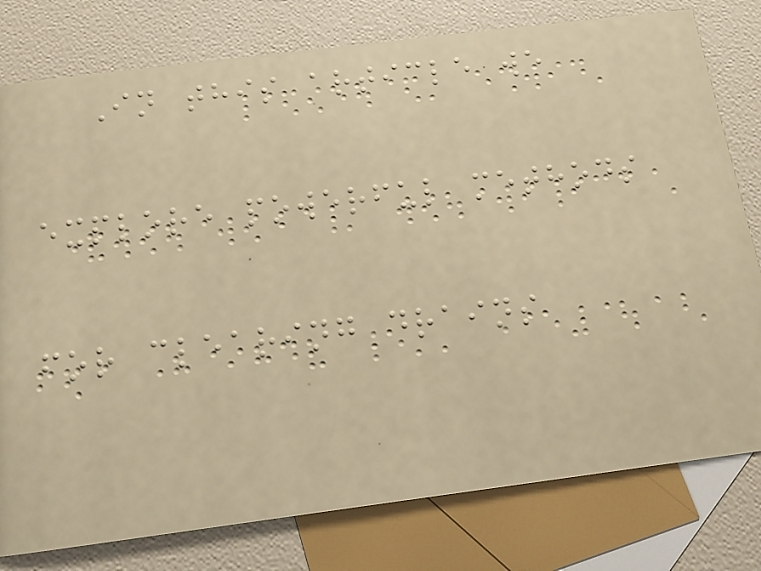In this article we
explore powerful methods
for clearing drains
